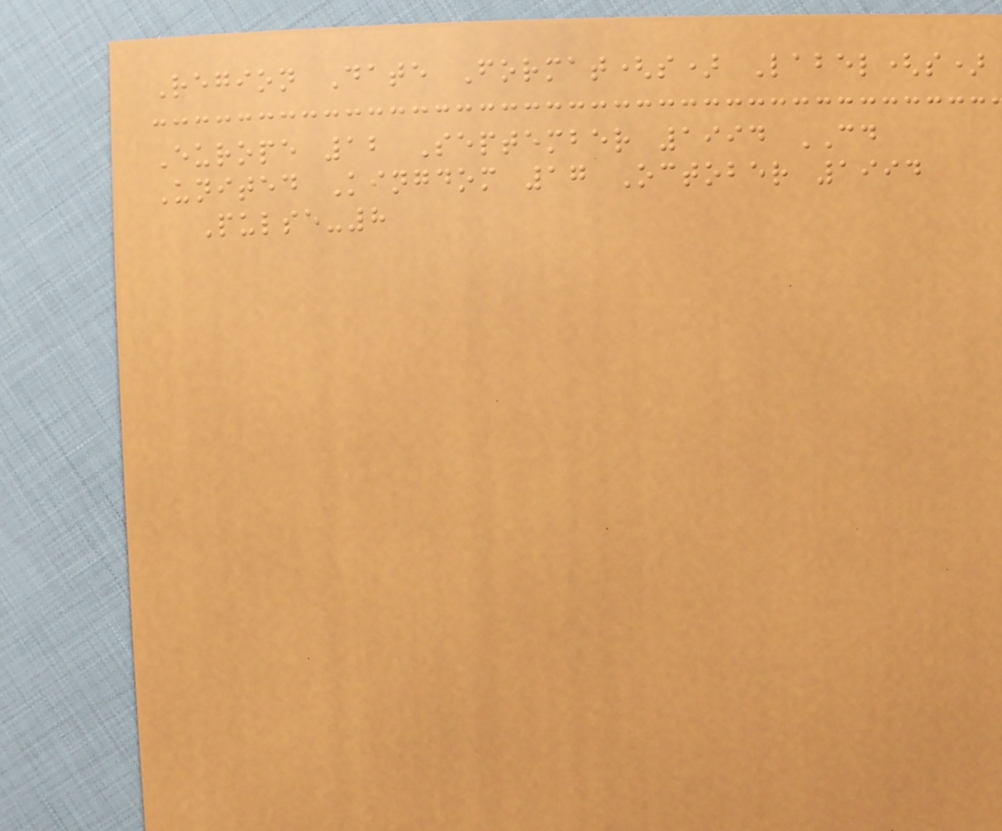Region Date Format(s) Label(s)
Europe 12 September 1994 CD
United Kingdom 17 October 1994
Pulse-8
